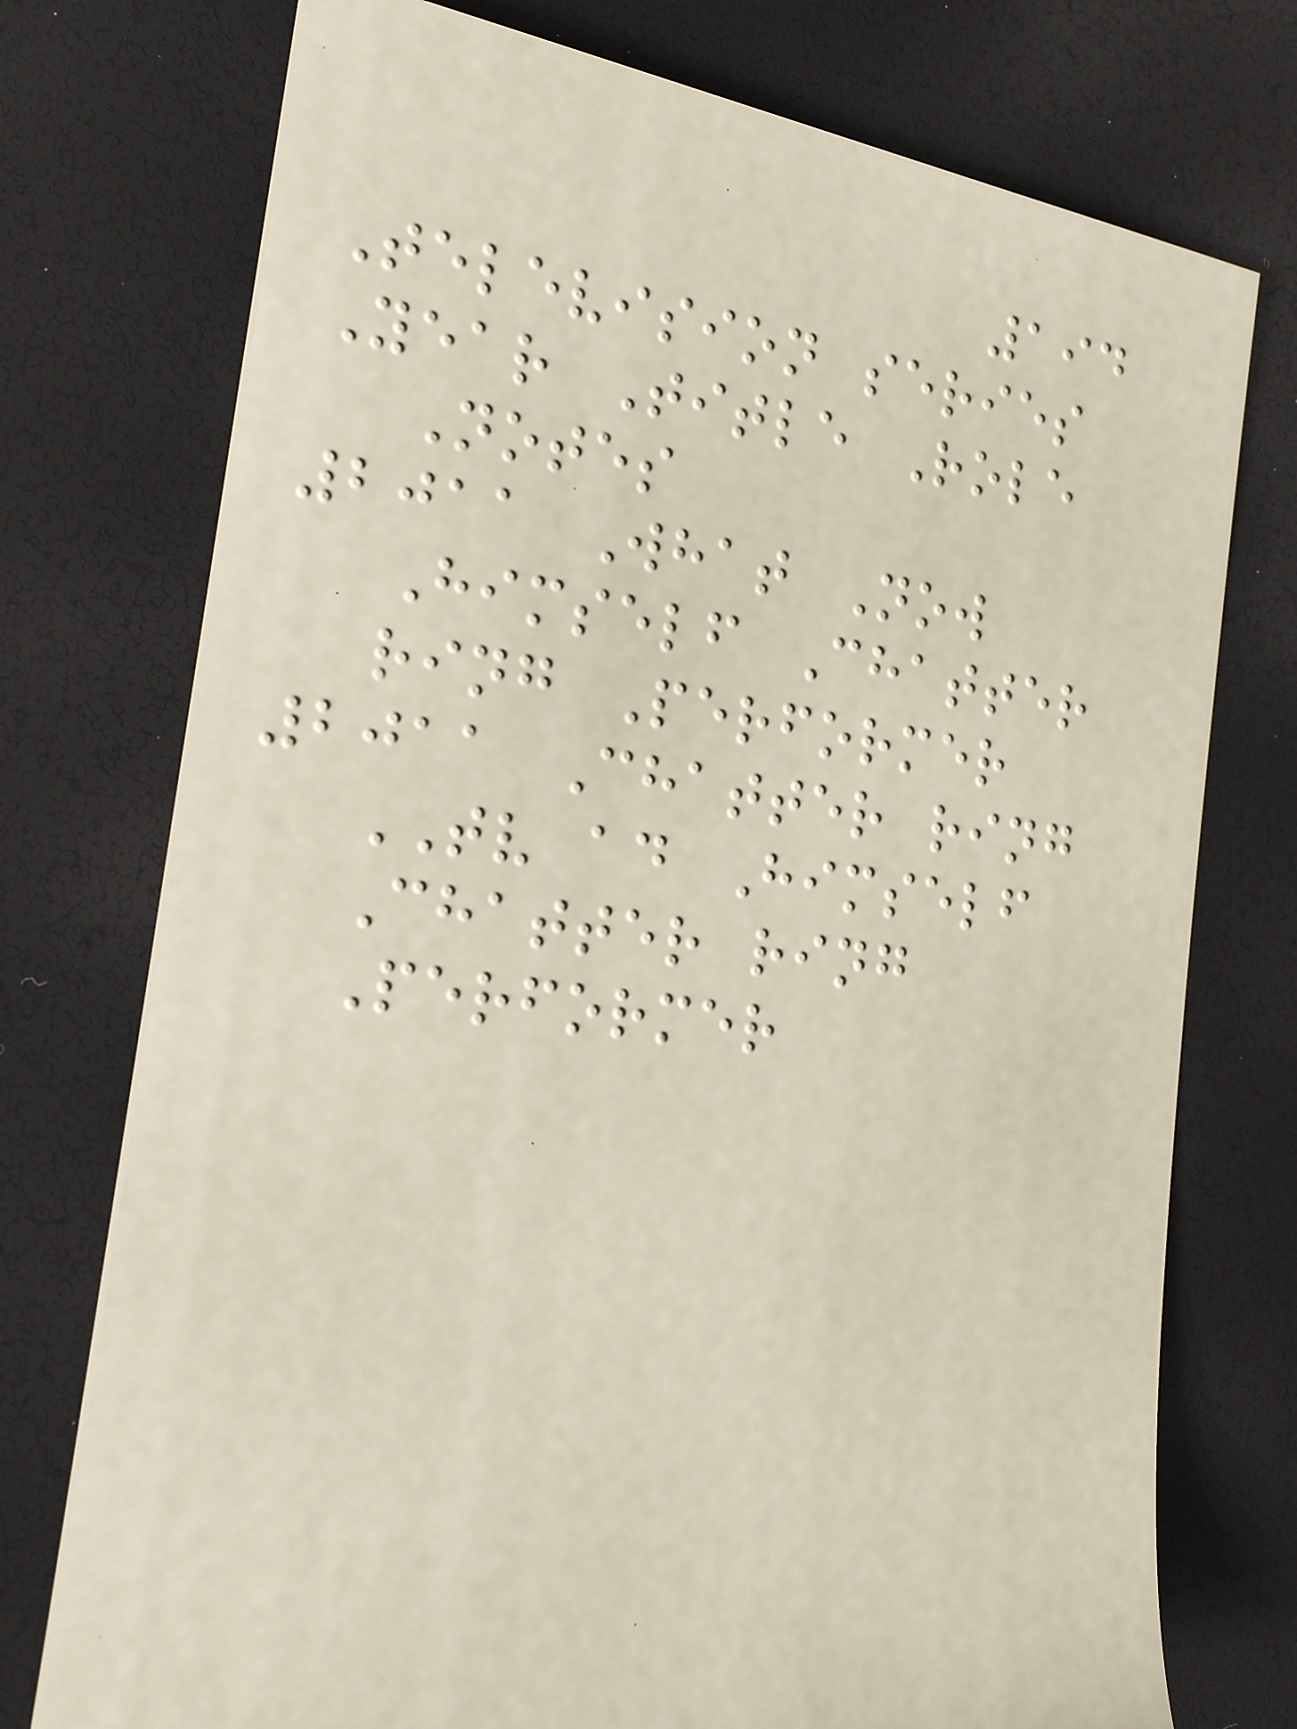194
Television series
Year Title Role
Notes
2011 What Now
Himself Chatter
ring Performer
2011 Chatter ring
TV ad Himself
Chatter ring
Performer
